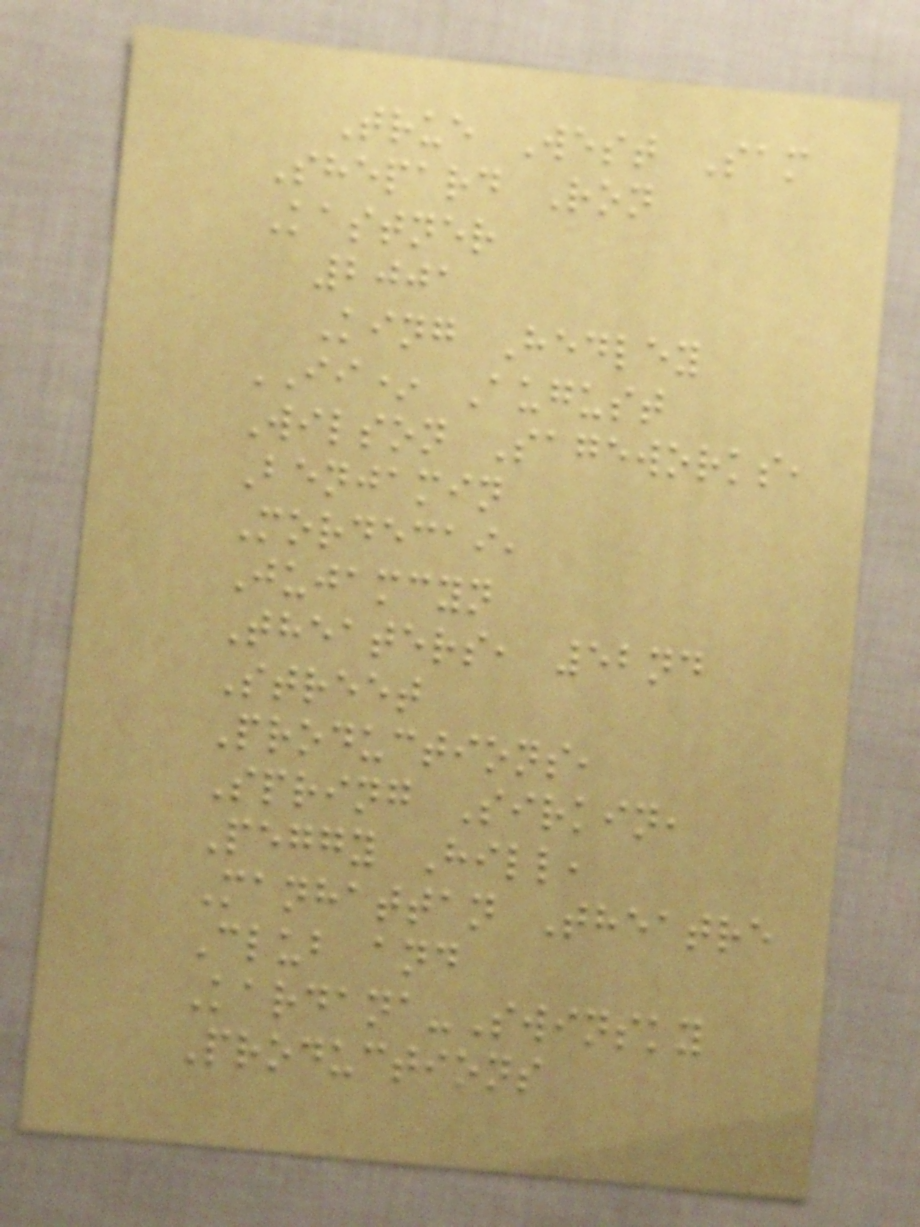True West Sam
Shepard Ron
Kastner
2001
King Hedley
II* August
Wilson Sageworks,
Benjamin
Mordecai,
Jujamcyn
Theaters, 52nd
Street
Productions,
Spring Sirkin,
Peggy Hill,
Manhattan Theatre
Club and
Kardana-Swinsky
Productions
